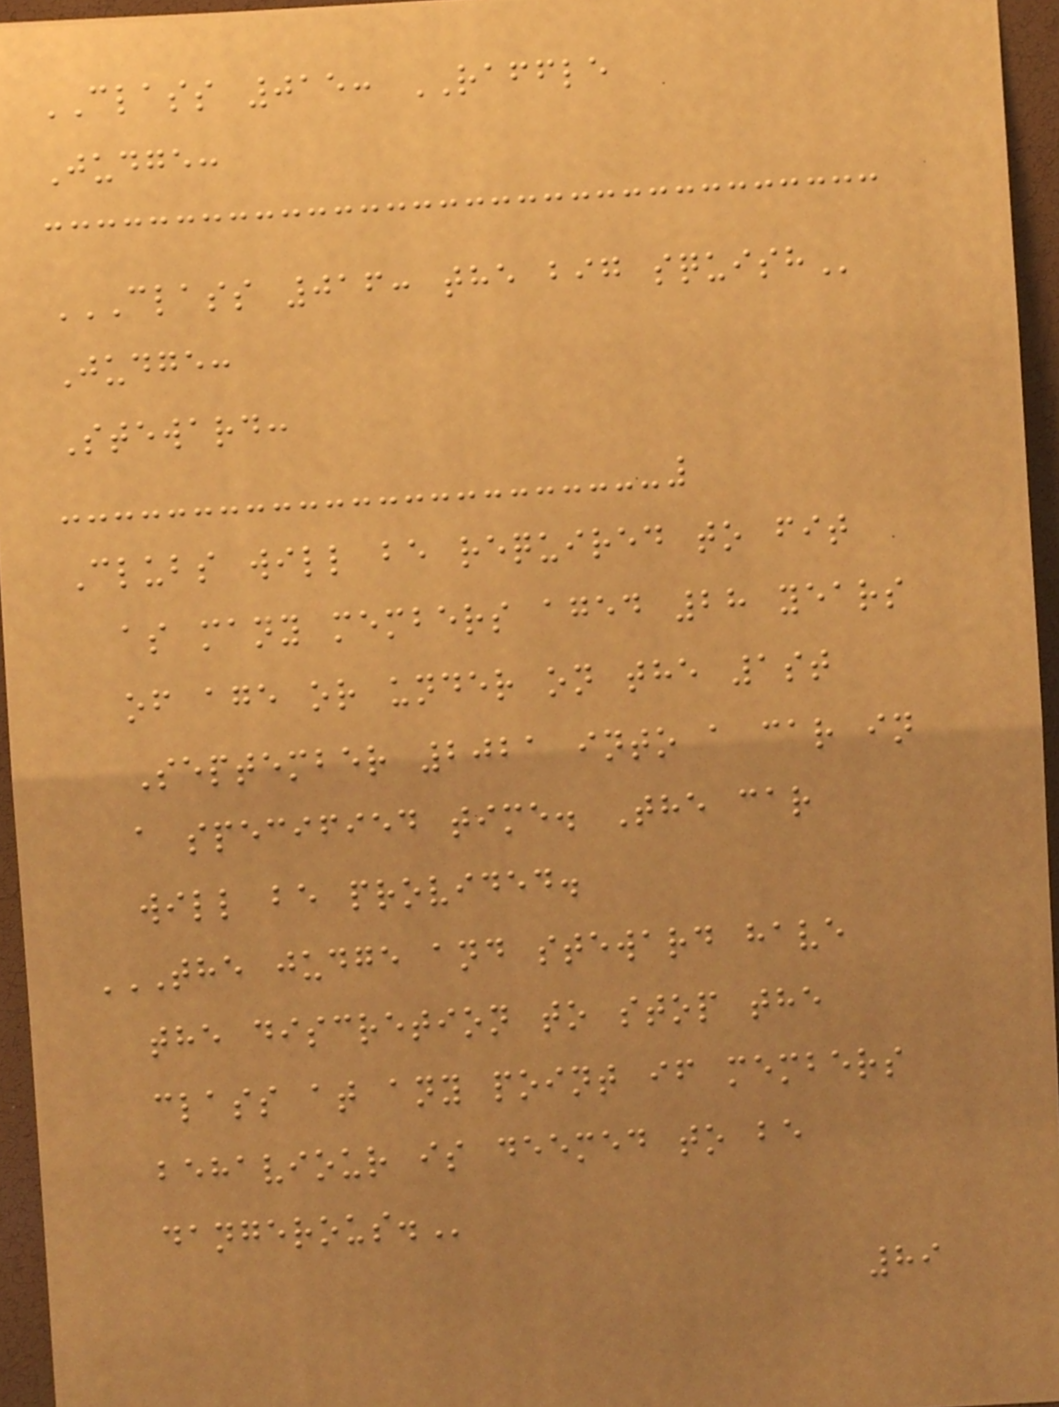CLASS 015: RAFFLE
Judge:
CLASS 016: THE BIG SQUISH
Judge:
Steward:
Clubs will be required to fit
as many members aged 28 years
of age or under on the 1st
September 2021 into a car in
a specified time. The car
will be provided.
THE JUDGE AND STEWARD HAVE
THE DISCRETION TO STOP THE
CLASS AT ANY POINT IF MEMBERS
BEHAVIOUR IS DEEMED TO BE
DANGEROUS.
89
